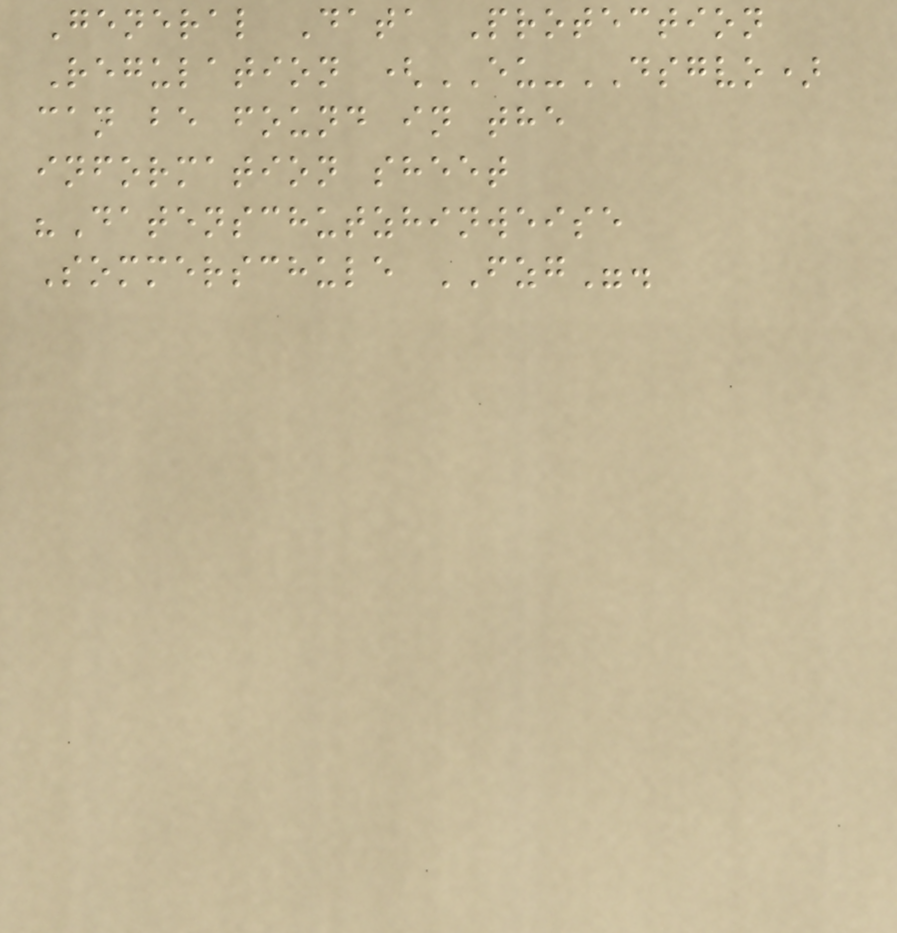General Data Protection
Regulation (EU-DSGVO)
can be found in the
information sheet
"Datenschutzhinweise
Sommerschule FZG".
